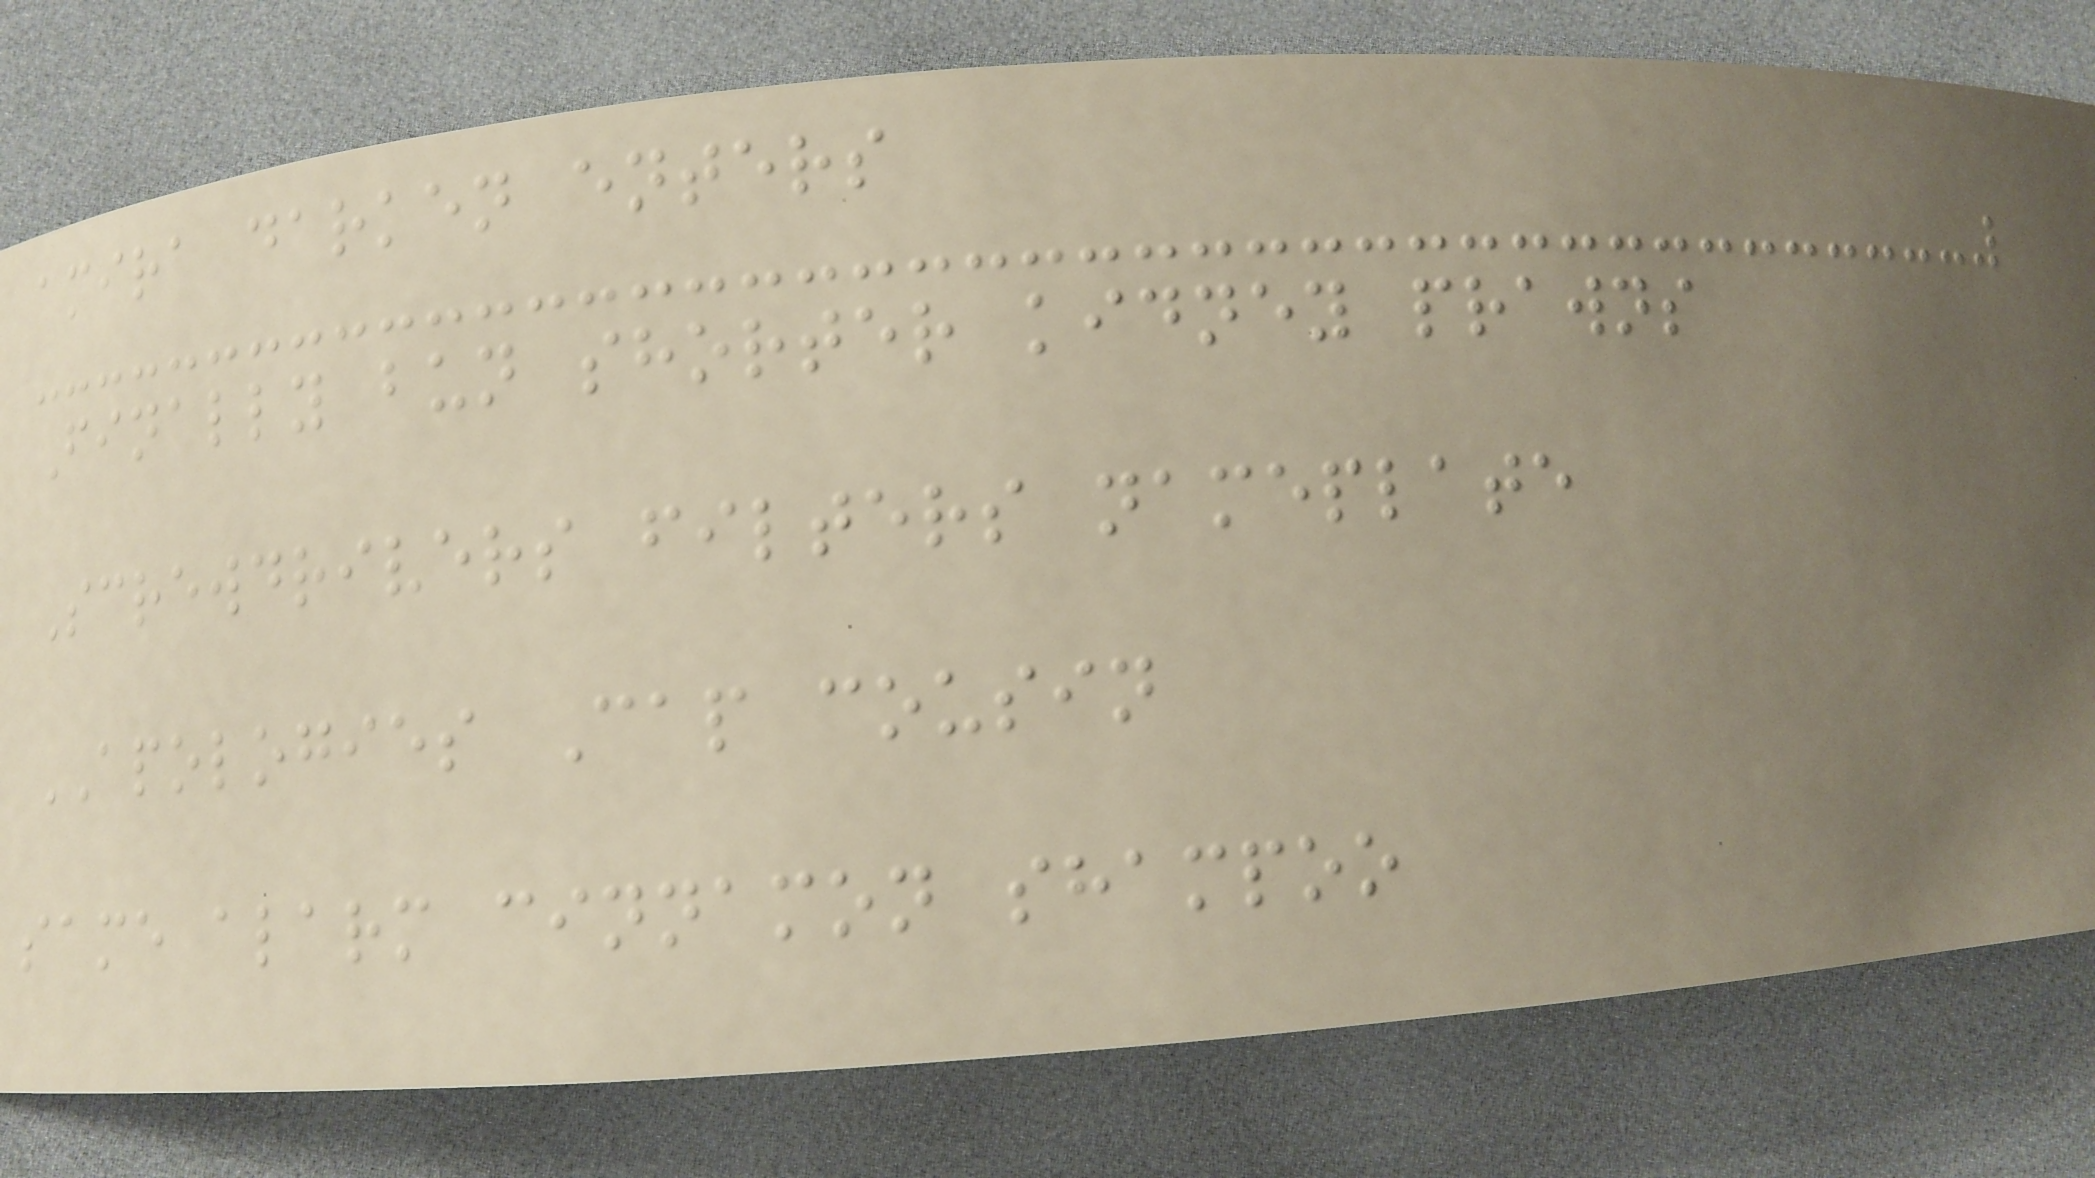amira darken enters
Finally bun shorter kidney prawns
Screwdrivers filters nameplate
APOLOGIES Cap cousin
same alarm cinnamon shampoo
